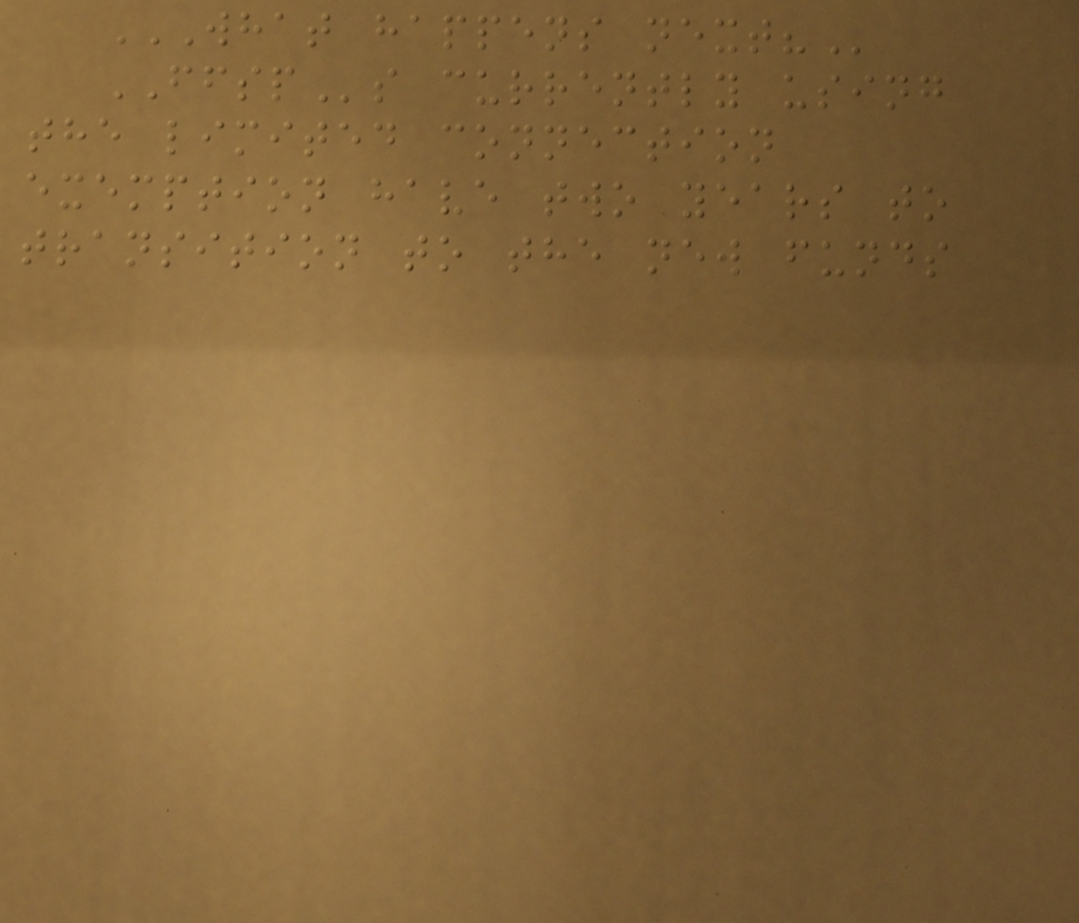WHAT HAPPENS NEXT?
FFSPs currently using
the limited connection
exemption have two years to
transition to the new funds
